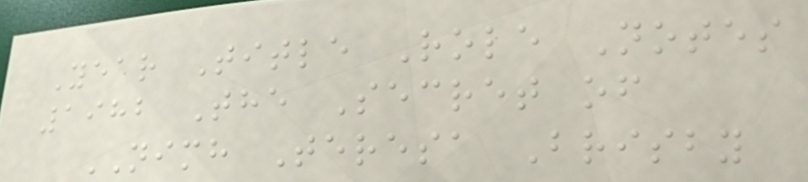Year Title Role Notes
1982 The Secret of
NIMH Teresa Brisby
